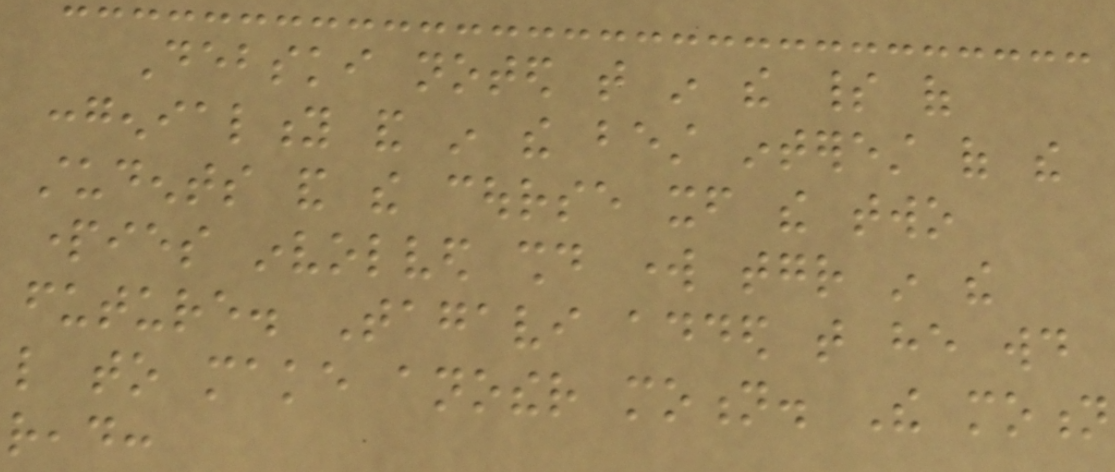Debski noted that in the spirit of
congeniality and in the best interest of the
students and the course itself the two
parties involved should work together in the
future. Tagavi added that he would
like to make another motion. The motion
read:
